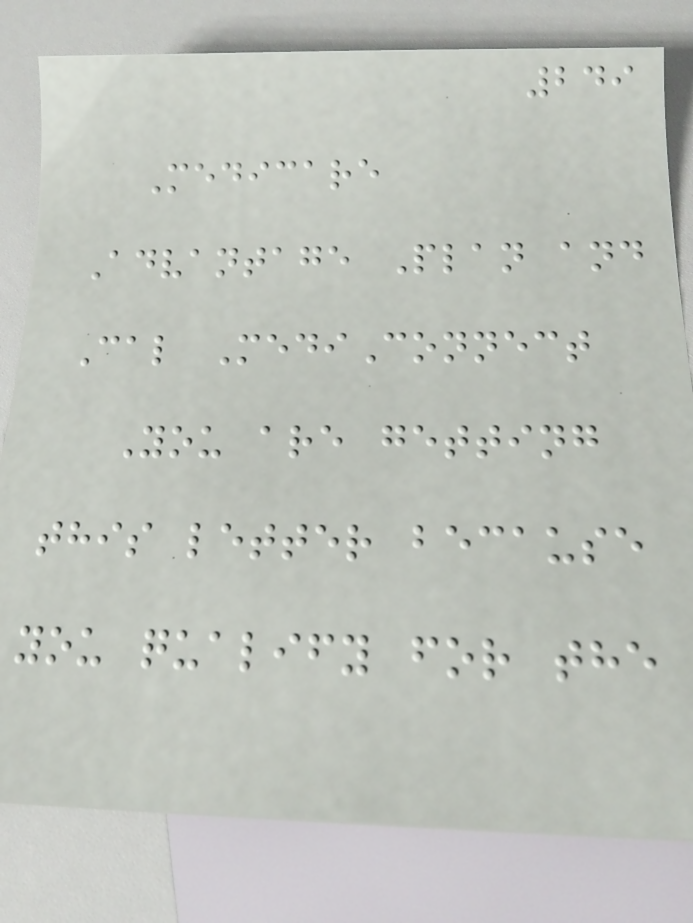249
Medicare
Advantage Plan and
Cal MediConnect
You are getting
this letter because
you qualify for the
